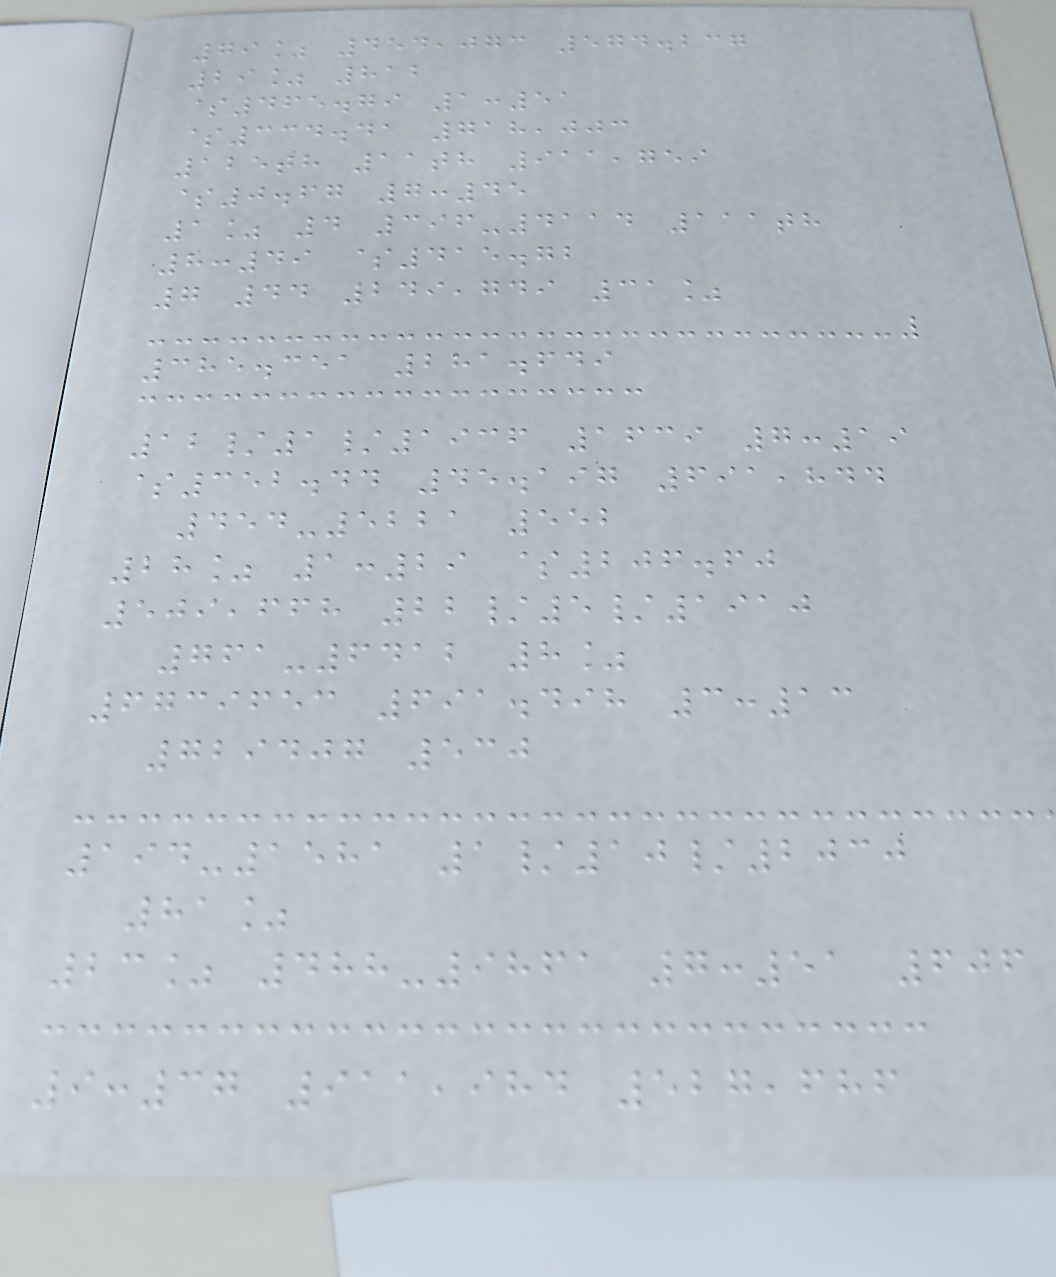79% 454,073 574.237
29% 812
$465.79 1:51
$334.41 718,003
125th 11th 911,759
$0.67 7:45
1% 4 396-4114 111th
8:49 $415.72
7 44 249,749 31%
385.351 281.649
12/1/1936 1639 7:19
$352.44 45.197 691,844
454-5221 552
28% 1:29 $206.60
509,668 22/5/1910
761-6412 8%
6739653 691.498 3:13
729407 530
194-1581 1/10/2030
81%
23% 488-9861 7:51 606
9:37 911,984 527,686
